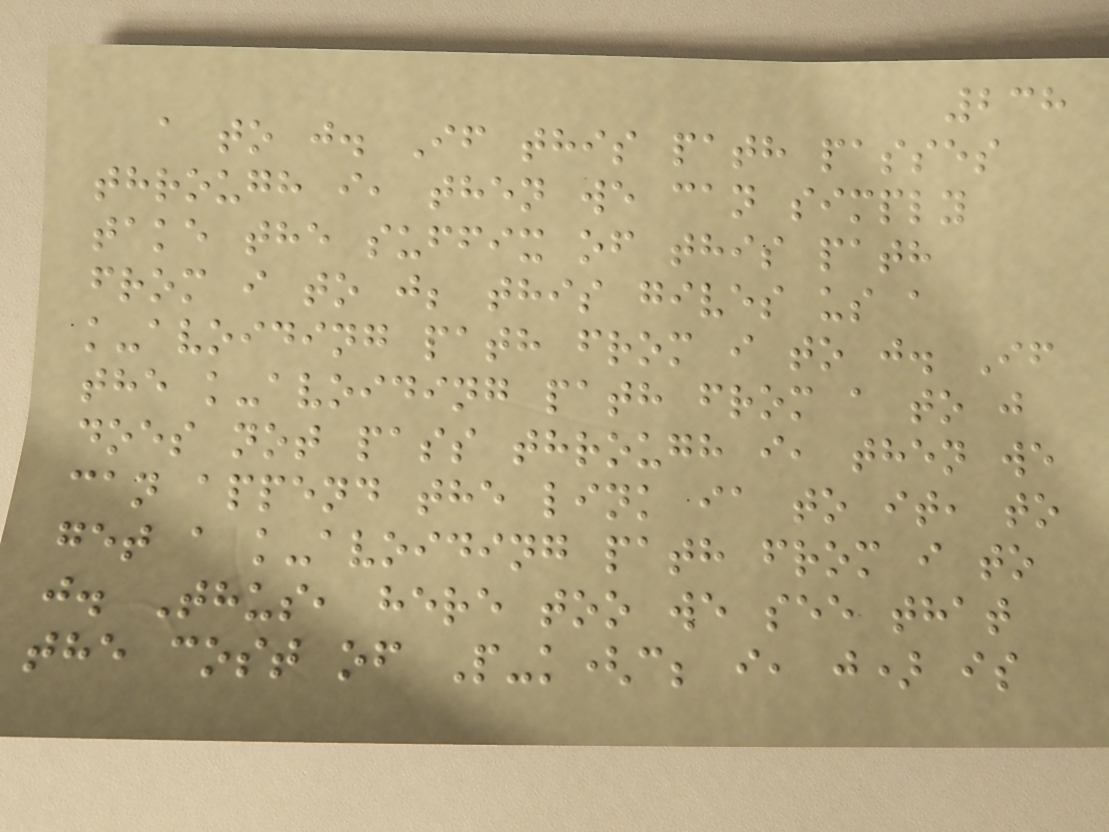238
a to j. If this path passes
through i, then we can simply
take the suffix of this path
from i to j; this gives us a
k-avoiding path from i to j. If
the k-avoiding path from a to j
does not pass through i, then we
can append the link ia to it, to
get a k-avoiding path from i to
j. Thus, here too we see that
the cost of P-k(c; i, j) is
